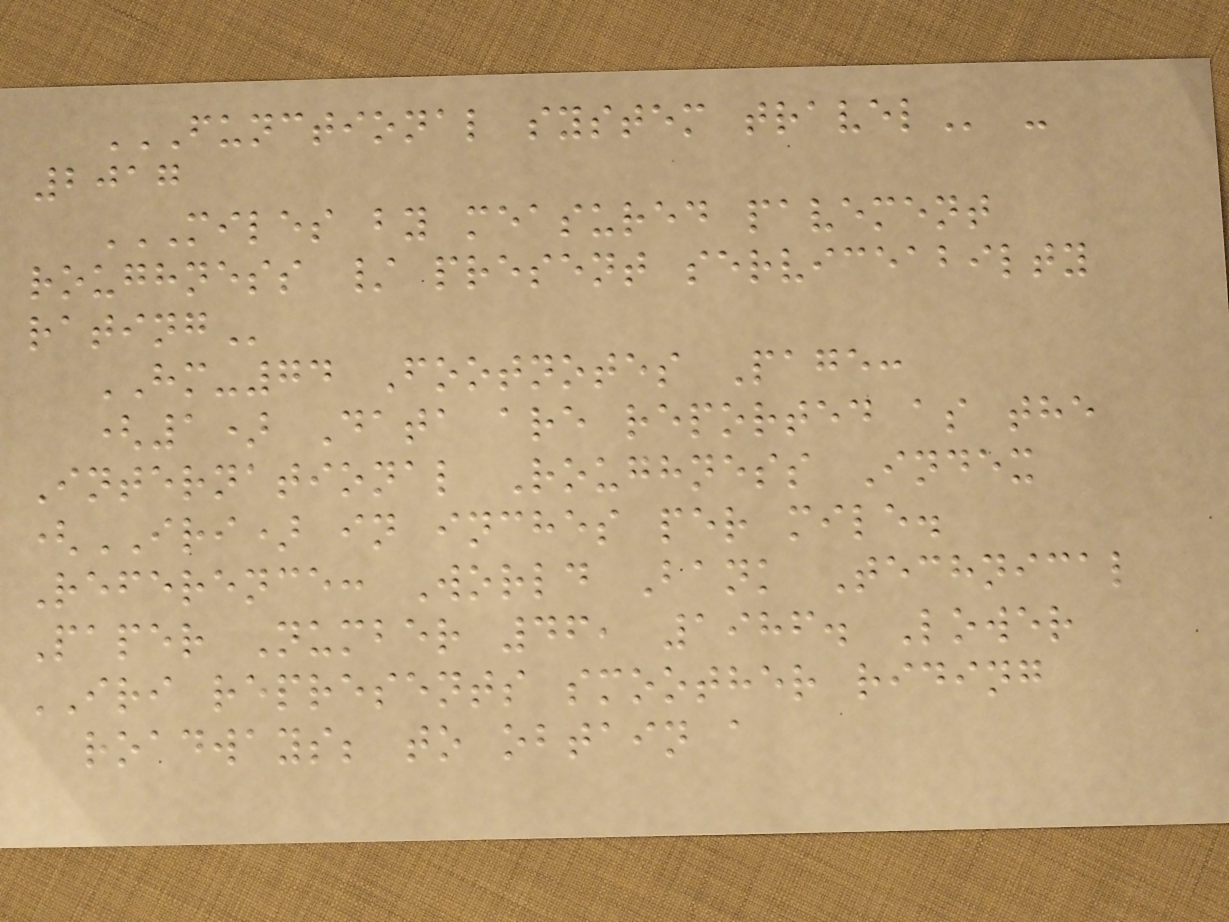FUNCTIONAL SYSTEM TRAVEL -
2017
MILES BY MEASURED PAVEMENT
ROUGHNESS / PRESENT SERVICEABILTY
RATING
HM-74 Footnotes Page:
(1) Data are reported as the
International Roughness Index
(IRI) in inches per mile.
Reference: World Bank Technical
Paper Number 46, 1986. Lower
IRI represents smoother riding
roadways; to obtain a
